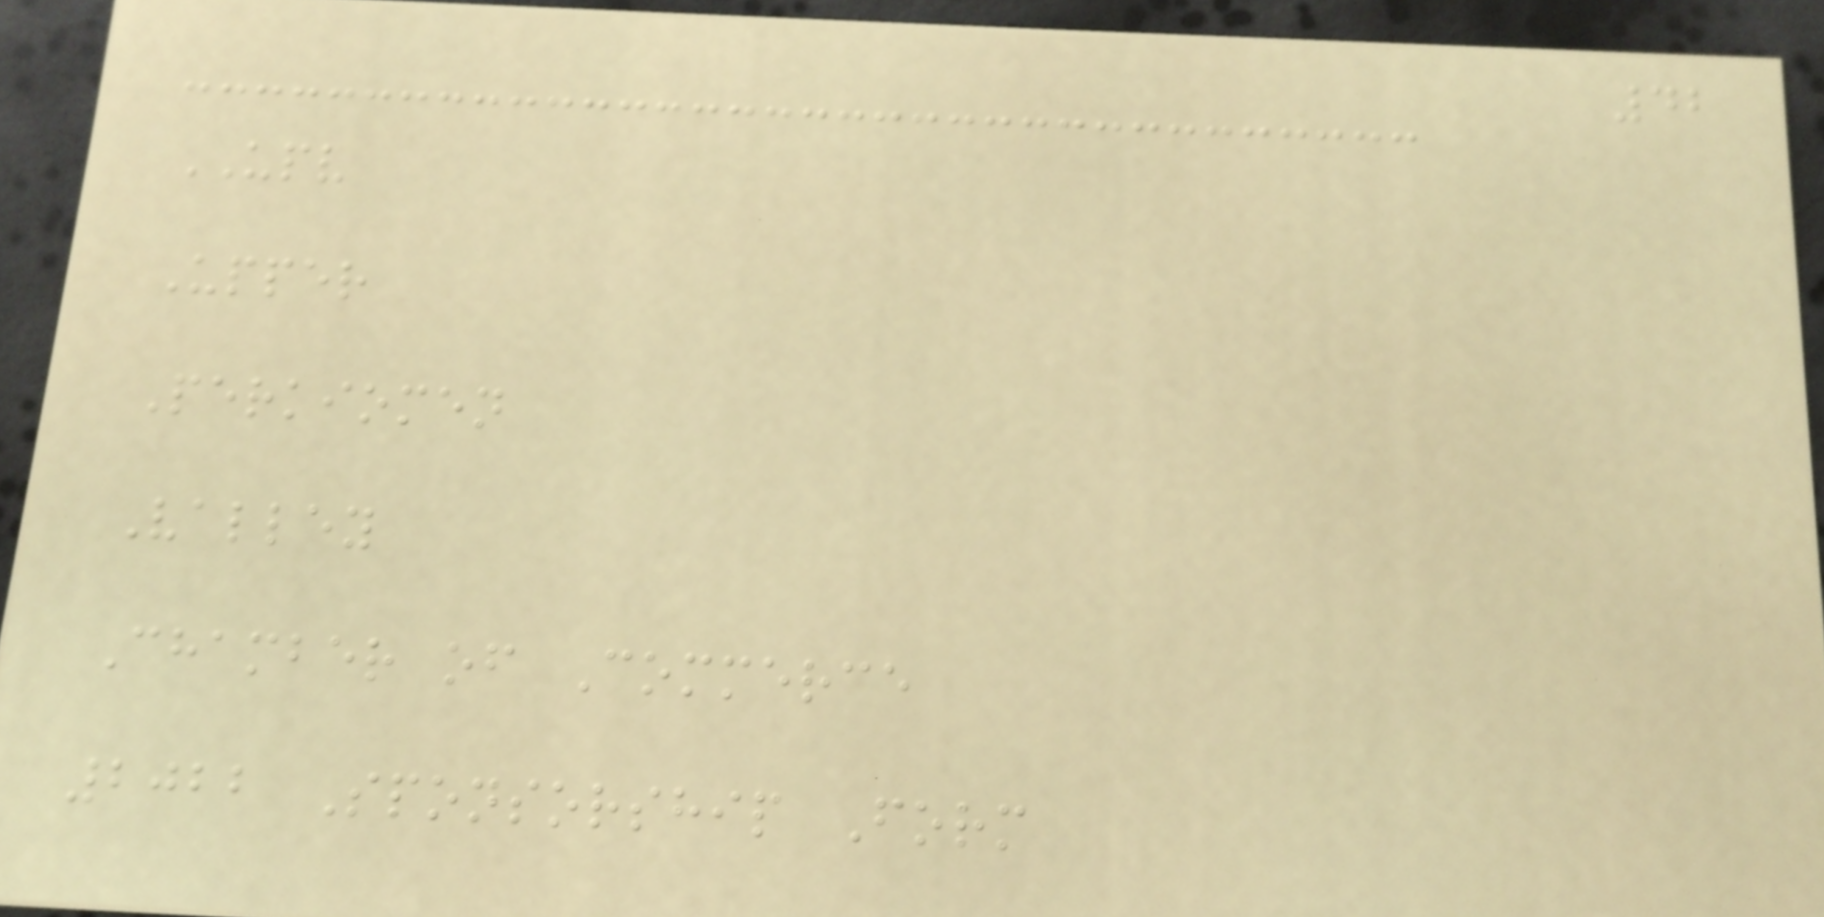42
UPV
Upper
Perkiomen
Valley
Chamber of Commerce
2022 Sponsorship Form
